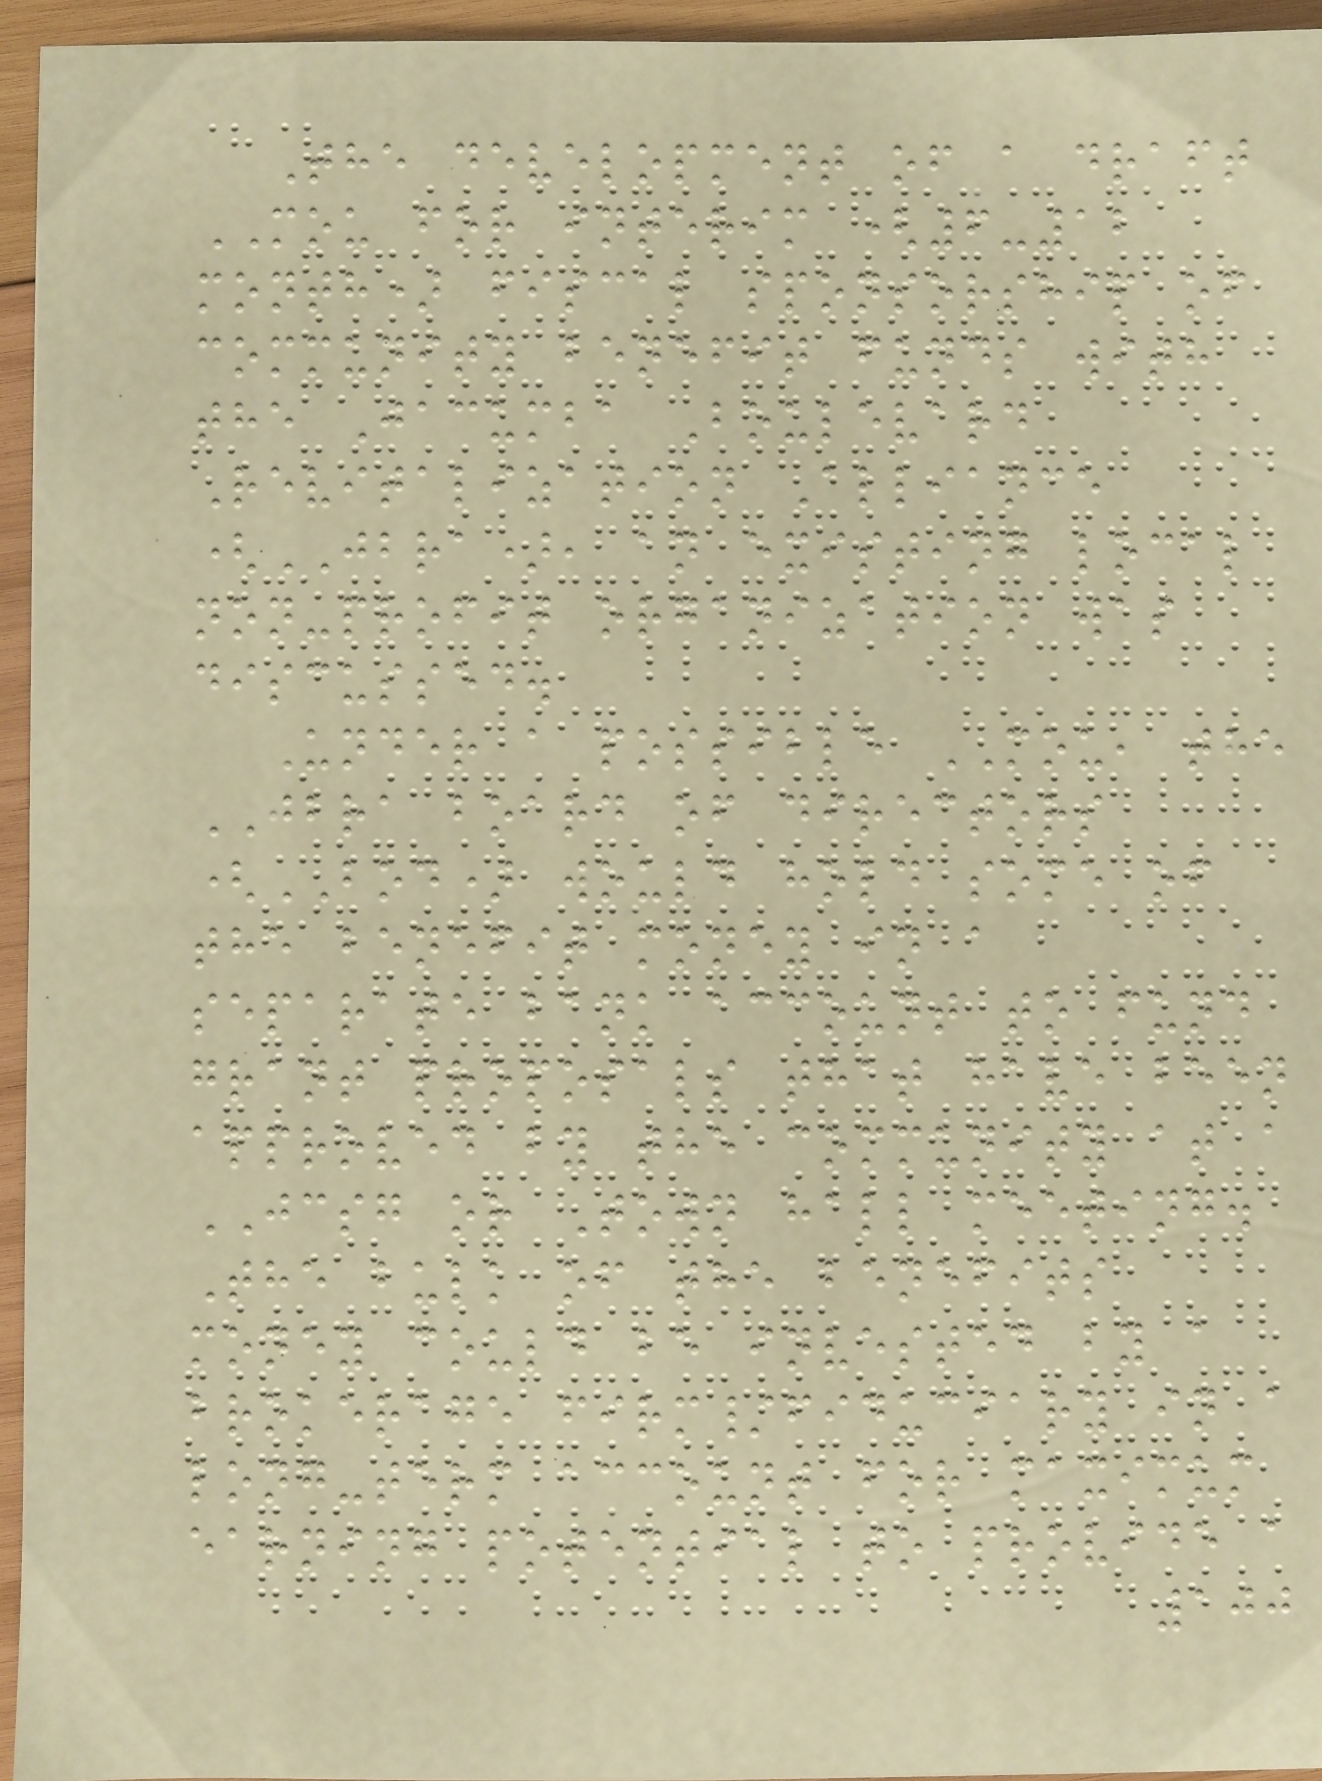The development of a draft
MOU for interim (6-12
month) fiscal sponsorship of
community benefit funds with
the Jacumba Boulevard
Revitalization Alliance
(JBRA), an existing local
non-profit organization was
discussed.
Under a possible MOU, the
JBRA board of directors
(BOD) would hold some of
the benefit money in a
separate bank account to fund
grant proposals that have been
approved by the community at a
JCSG or Town hall meeting.
The bulk of the benefits
money could be invested by a
brokerage firm/fiduciary in a
long-term account for maximum
earning potential to provide a
100
